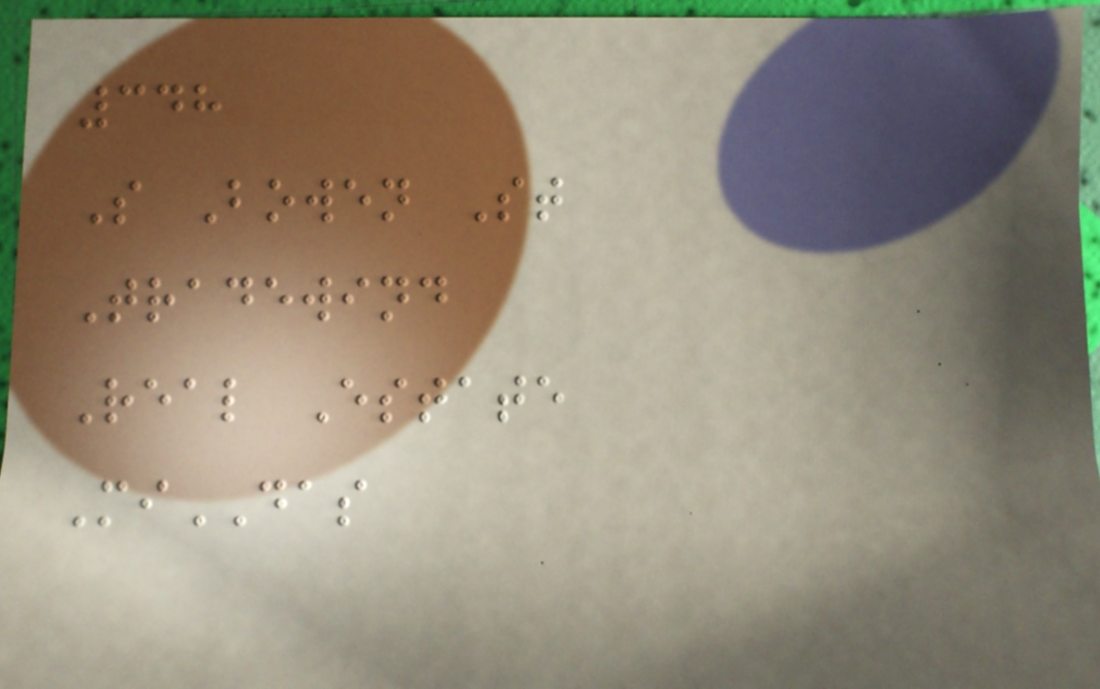348
S Bowen St
Tradewind
Real Estate
MiDAS
